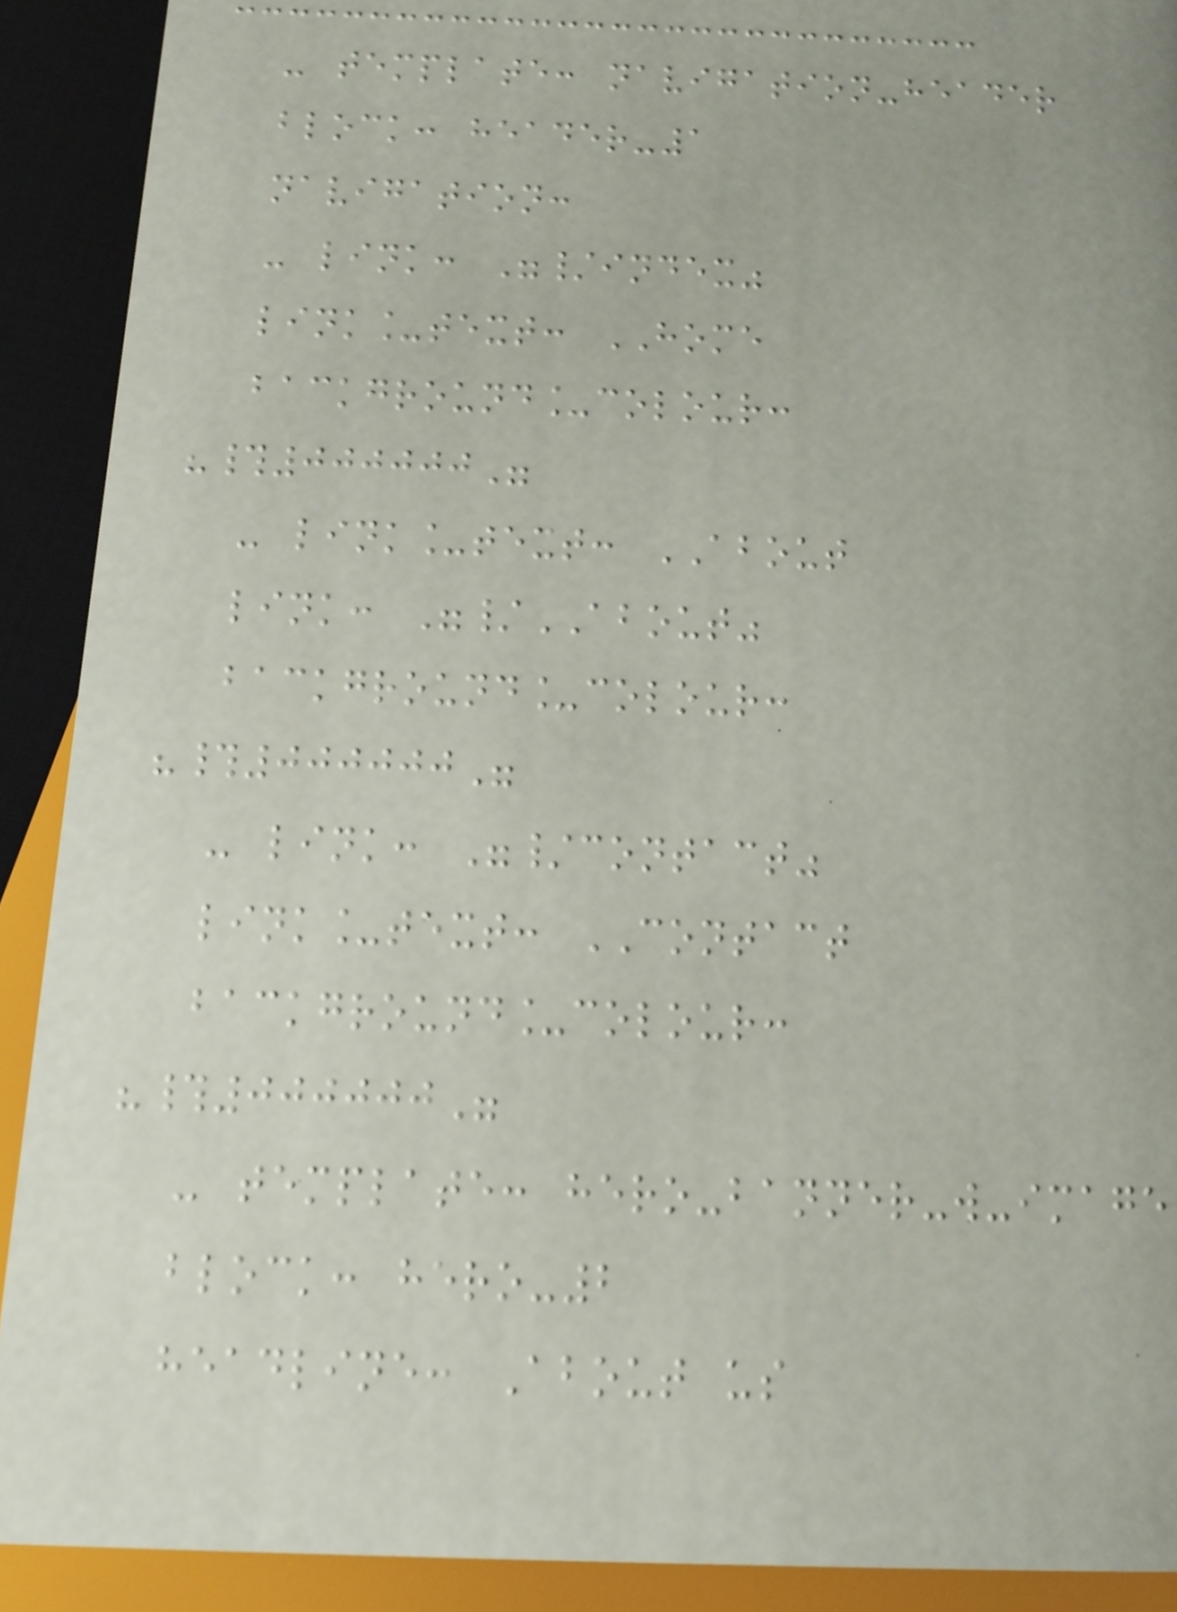- template: navigation-header
block: header-1
navigation:
- link: "/index"
link_text: HOME
background_colour:
"#000000"
- link_text: ABOUT
link: "/ABOUT"
background_colour:
"#000000"
- link: "/contact"
link_text: CONTACT
background_colour:
"#000000"
- template: hero-banner-w-image
block: hero-2
headline: About us
